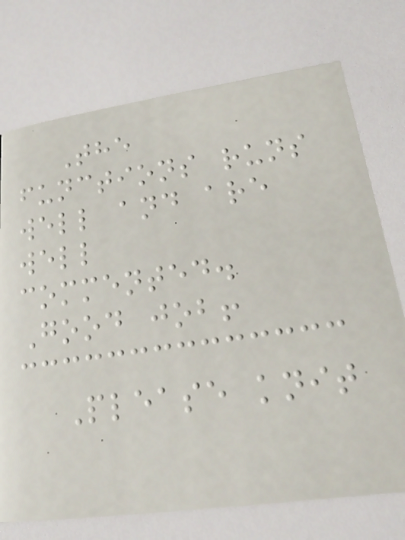The
functions runs
well and are
well
commented.
Good job!
Please knit
